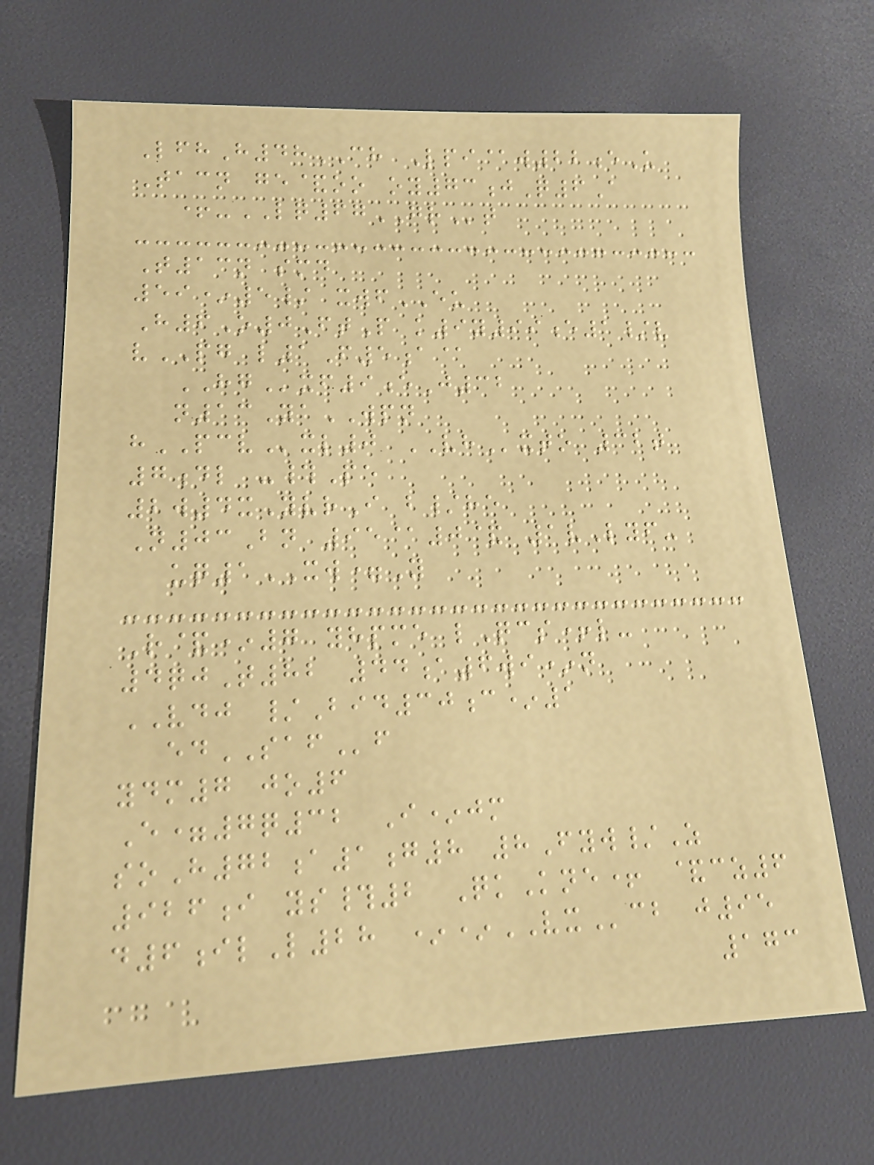LfhH48CH Lpi@w22eU
Tacn ge&oo oy73jQ6A
+-LQ67GRt
T13n smd
59*5/ xwfEU
H6O0FtP k9y99e1/v
vPG l1F5a@
HGxf9eJ32
n13YaWPN
hPCVxl0 VHxto 32t
7dl -#Pe
2w4xYvrI b/he
N03Bn 95@0& 1vLyf-
uq1XW=Y
R&*7 yhpme lQcs+l-
4qjT82 44a6wi*n
VDJ /Bid30c*1
edSAFf
ydm7 jo6
E=7q32 I*jm
soH72a1g8 8Fyw/Z
926i ys#2 QkKne+ &cz6
d6ilL28 **VXcb j95
173
